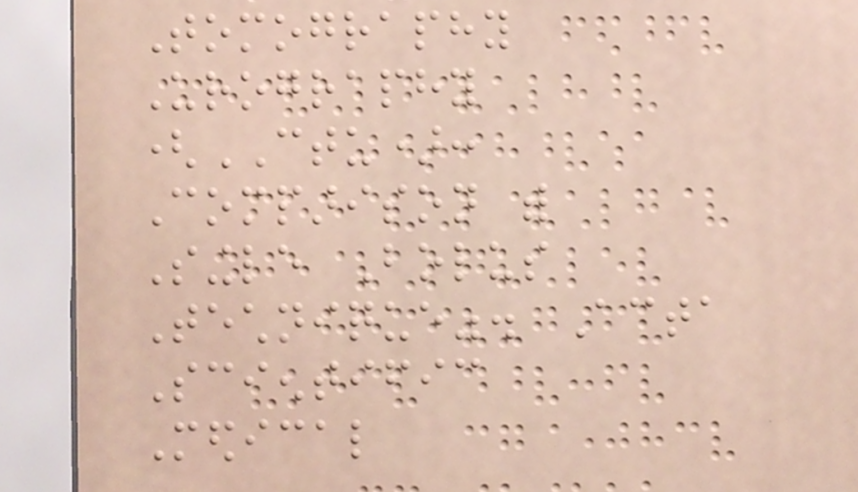Tomography
Urography
(CTU):
Comparison with
Single Bolus
Technique". Acta
Scientific
Medical
